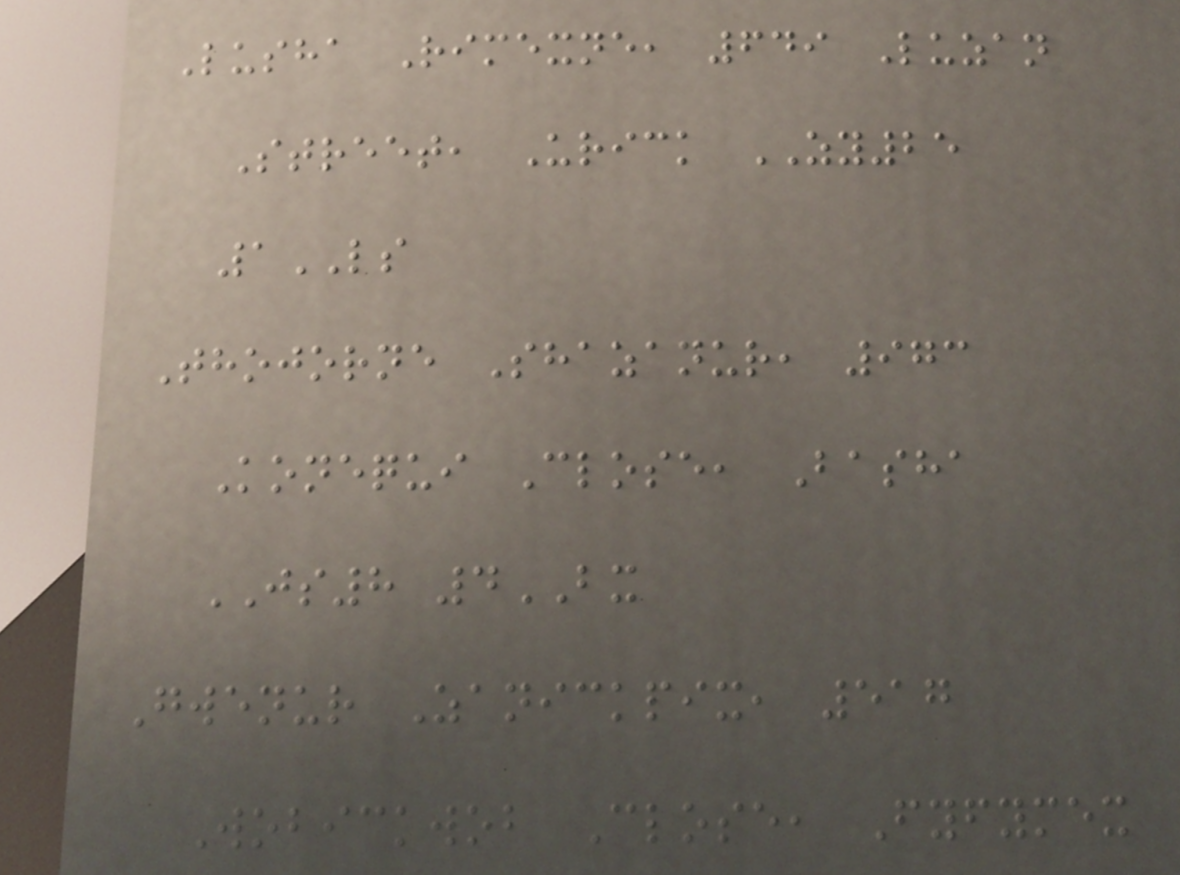Lusha Rimexne, 649 Luzan
Street, Urick ZY25
1LS
Thojorne Shazanur, 973
Konequi Close, Basha
JS8 4BX
Gwenur Zanickpix, 517
Wobickwob Close, Fyfymex
